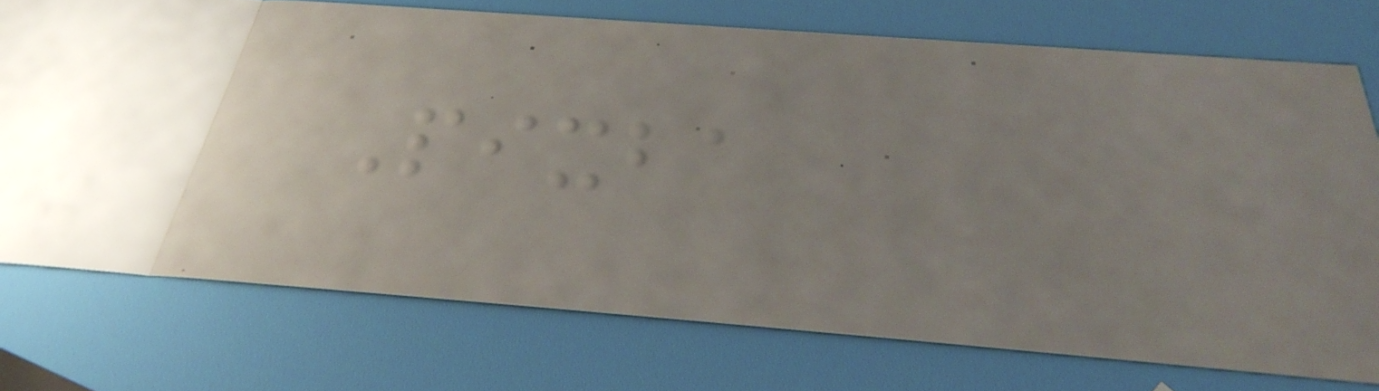Pixba
